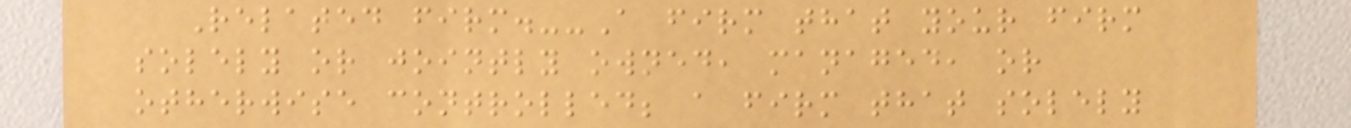Related firm.--A firm that your firm
solely or jointly owned, managed, or
otherwise controlled; a firm that solely
